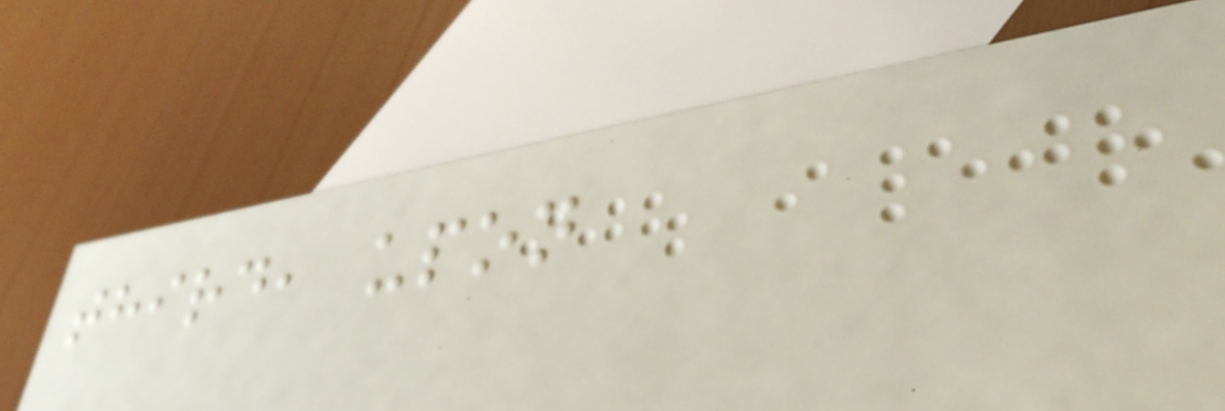third, upon
